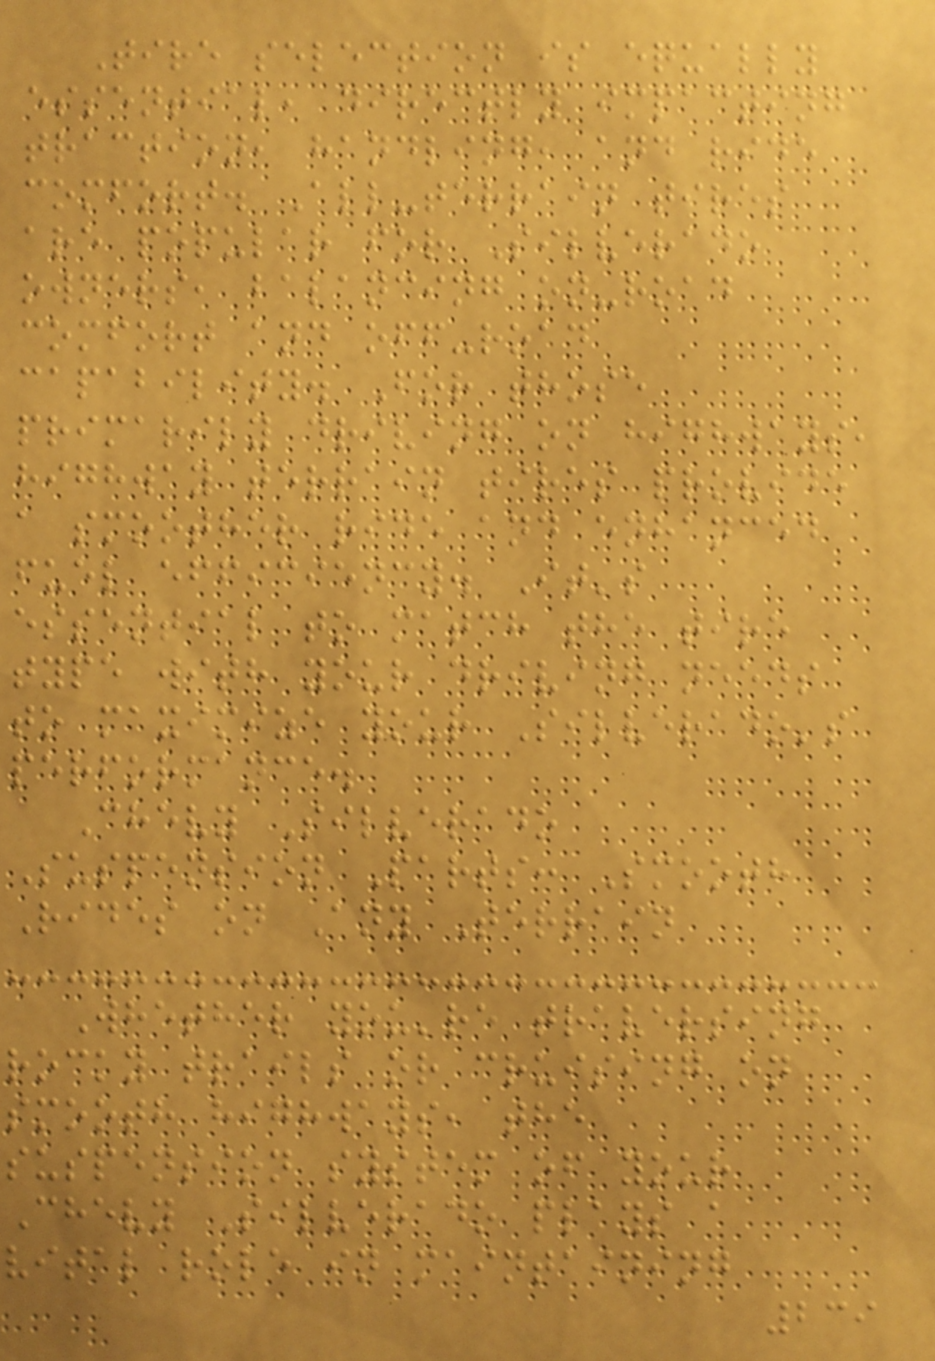Tire selection is equally
essential, directly impacting
traction, handling, and ride
comfort. All-terrain tires
are popular for Silverado
owners, balancing on-road
comfort and off-road
capability. For those
primarily driving on highways,
highway terrain tires provide
a smoother ride and enhanced
fuel efficiency. It's
essential to match the tire
type with your driving needs
to maximize your Silverado's
performance.
Chevy Silverado
Suspension Parts: Smooth
Rides on Any Terrain
Whether you're traversing
rocky trails or cruising on
smooth highways, the
suspension system of your
Chevy Silverado plays a
vital role in maintaining
239
